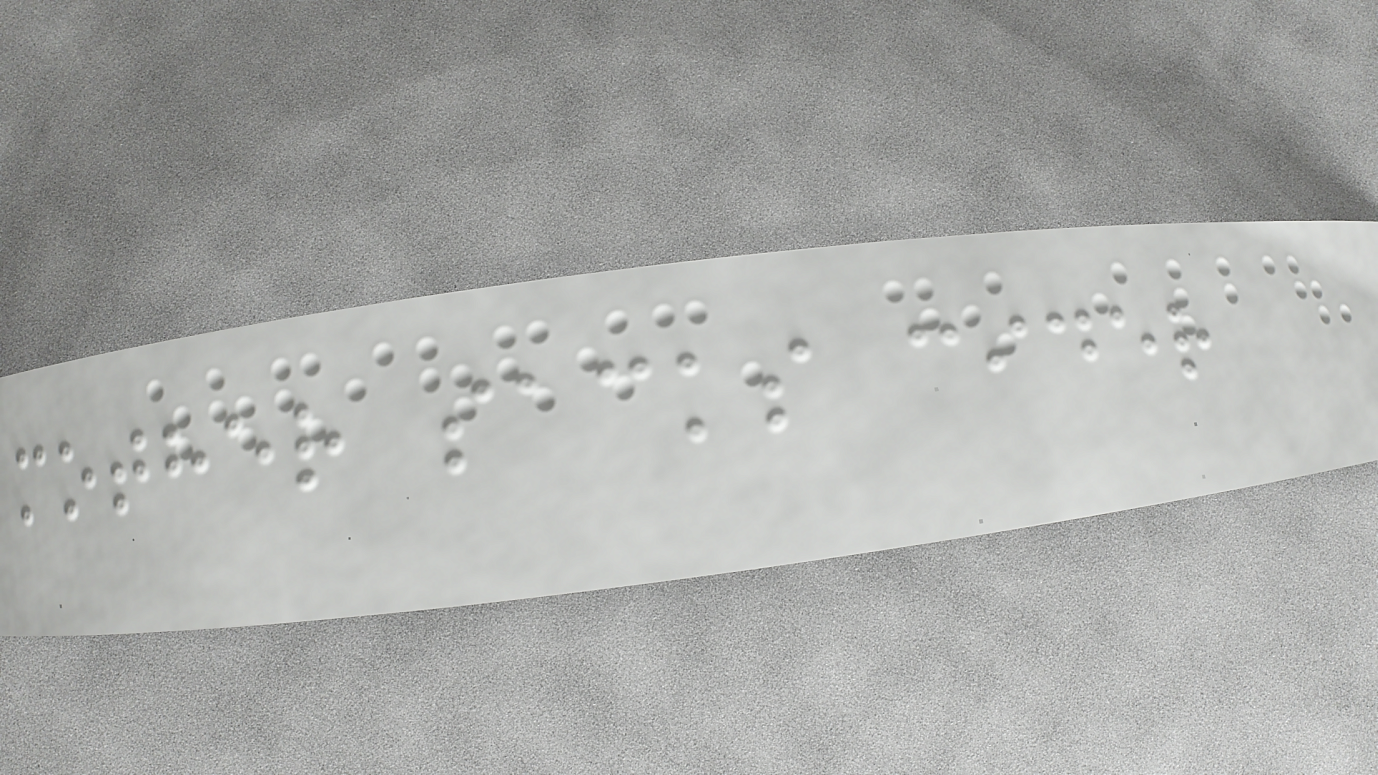mother sacks cider
